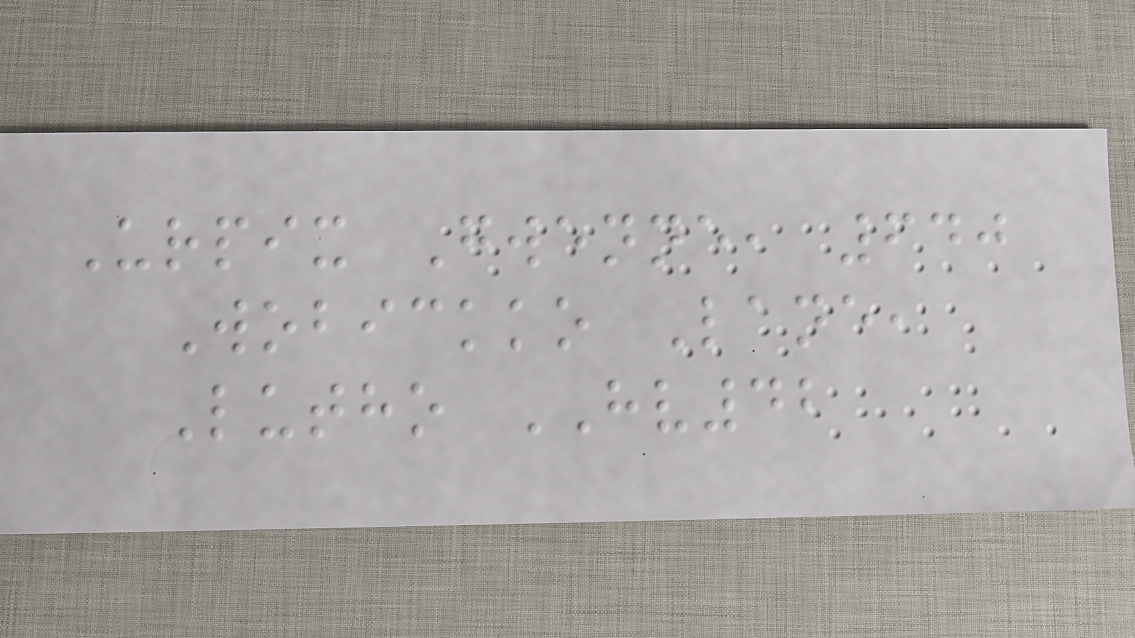Urpix Gwenne, 640
Wobickko Lane,
Lutho HV42
